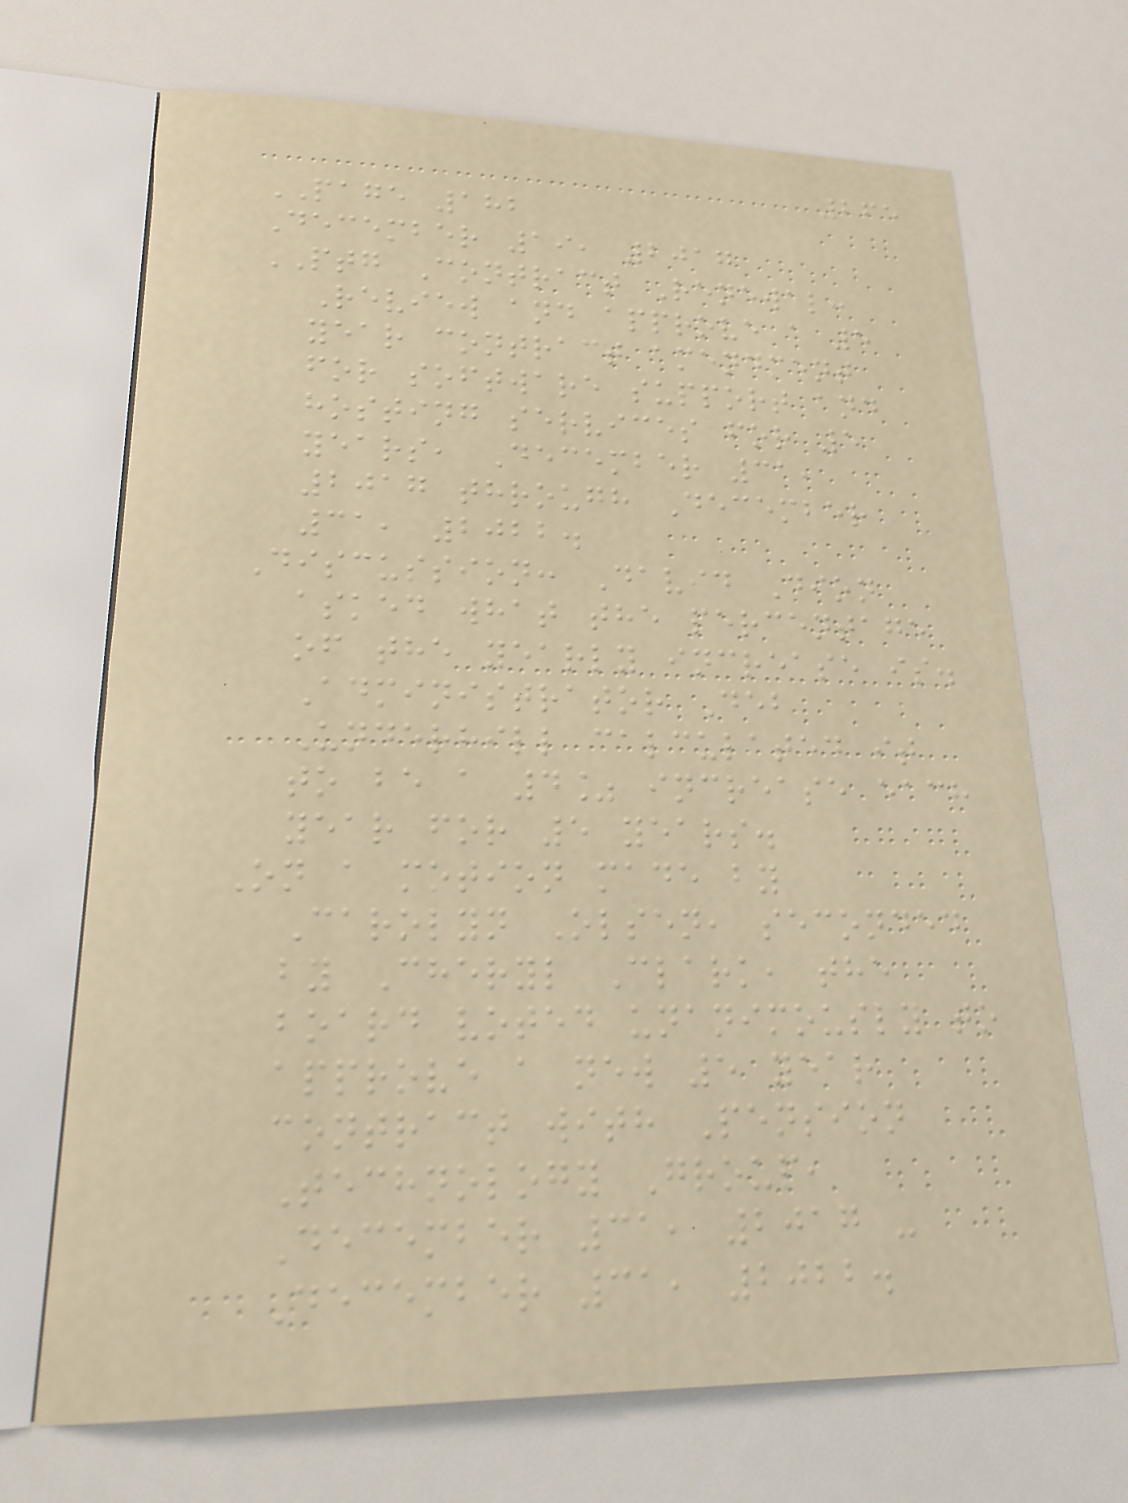265
PAGE 182
December 19, 2017
PTG Contract Renewal:
Review and approve a 5
year contract amendment
for software support and
hosting services for 5
years, December 31,
2017 through December
31, 2022.
Discussion: David Dion
asked what the percentage
of the yearly increase is.
Administrator Deb
Underhill calculated it
to be a 4% increase each
year for 5 years.
On a motion made by
Carolyn Olsen, seconded
by Cheryl Clark, the
board voted unanimously to
approve a new 5 year
contract with Pension
Technology Group,
December 31, 2017 -
December 31, 2022.
